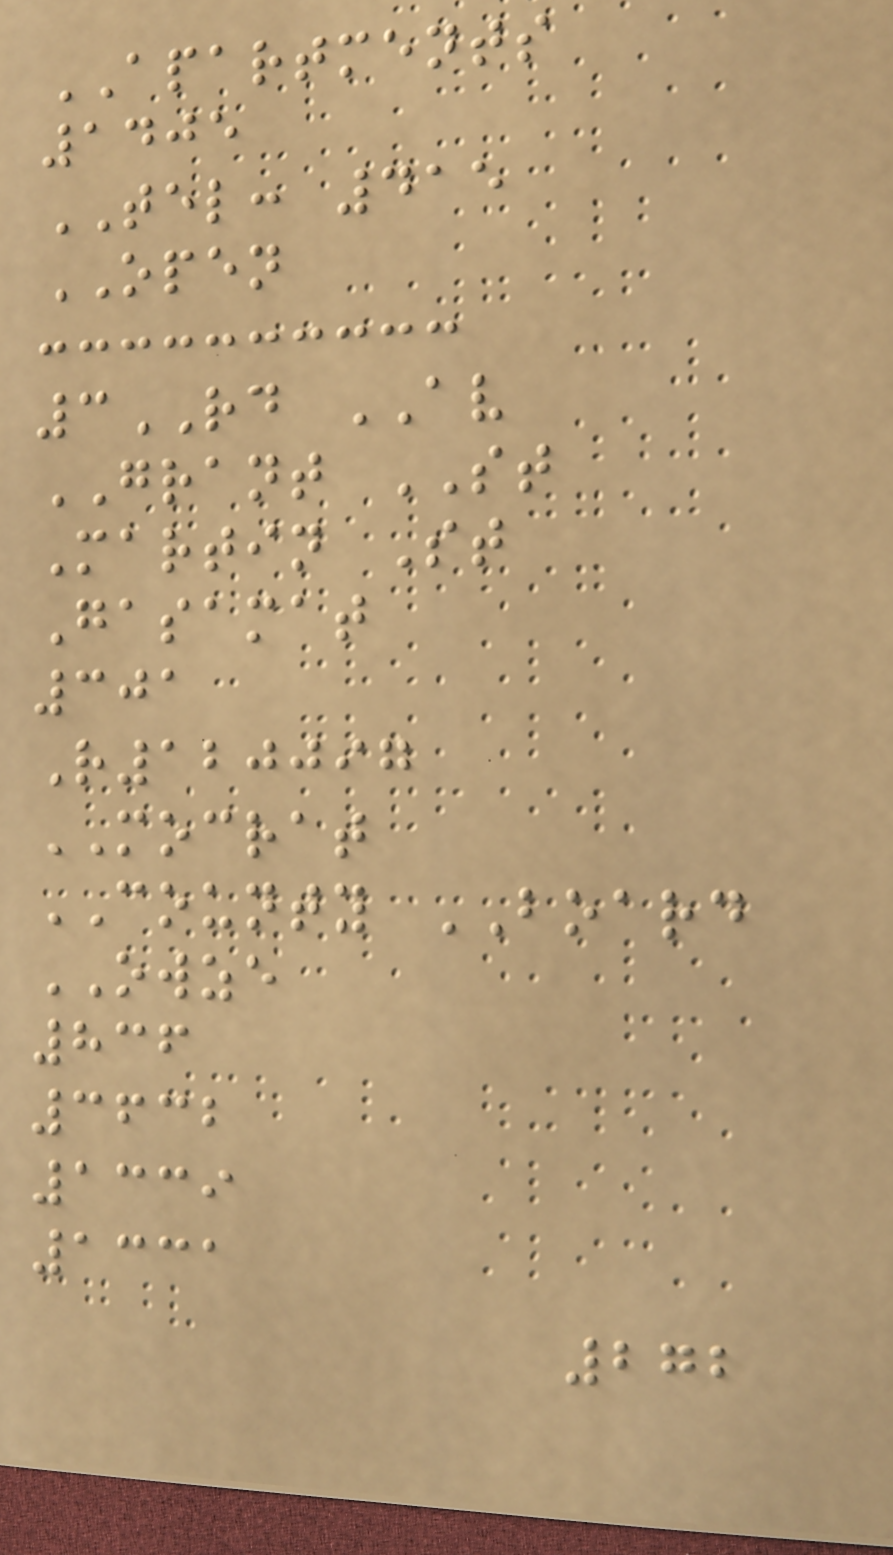APARTMENTS
1405
TEL: 415
OPEN
3RD AV
GRANT ST
Martin St
Gasamat
301
R120097
MOCRAT
COUNTY BOARD
OWZE
836
3632
1339
1331
272
